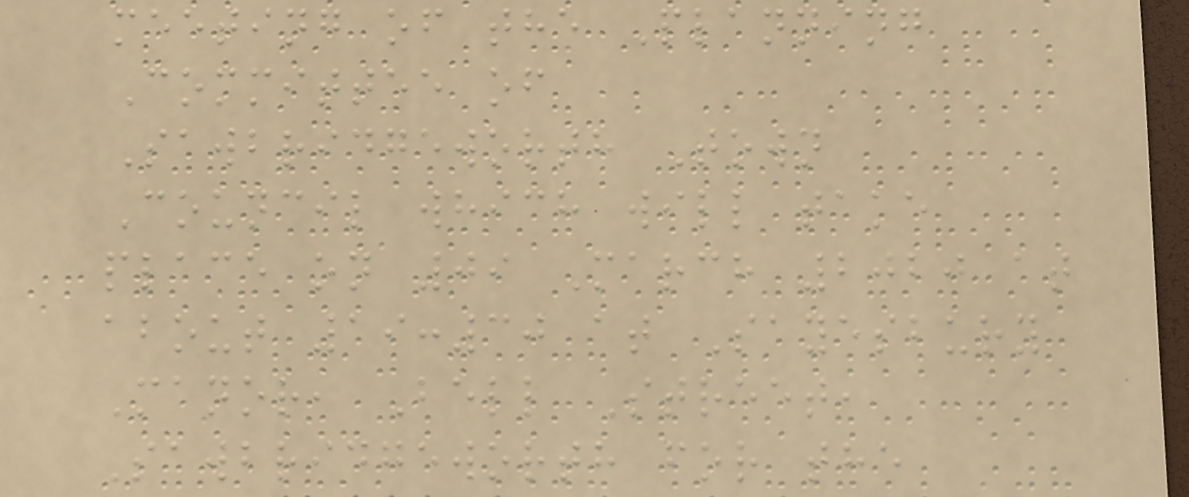meeting of the Planning
Committee of
Sawbridgeworth Town
Council which will take
place on 09 March 2020 at
about 19:30 at Sayesbury
Manor, Bell Street,
Sawbridgeworth for the
